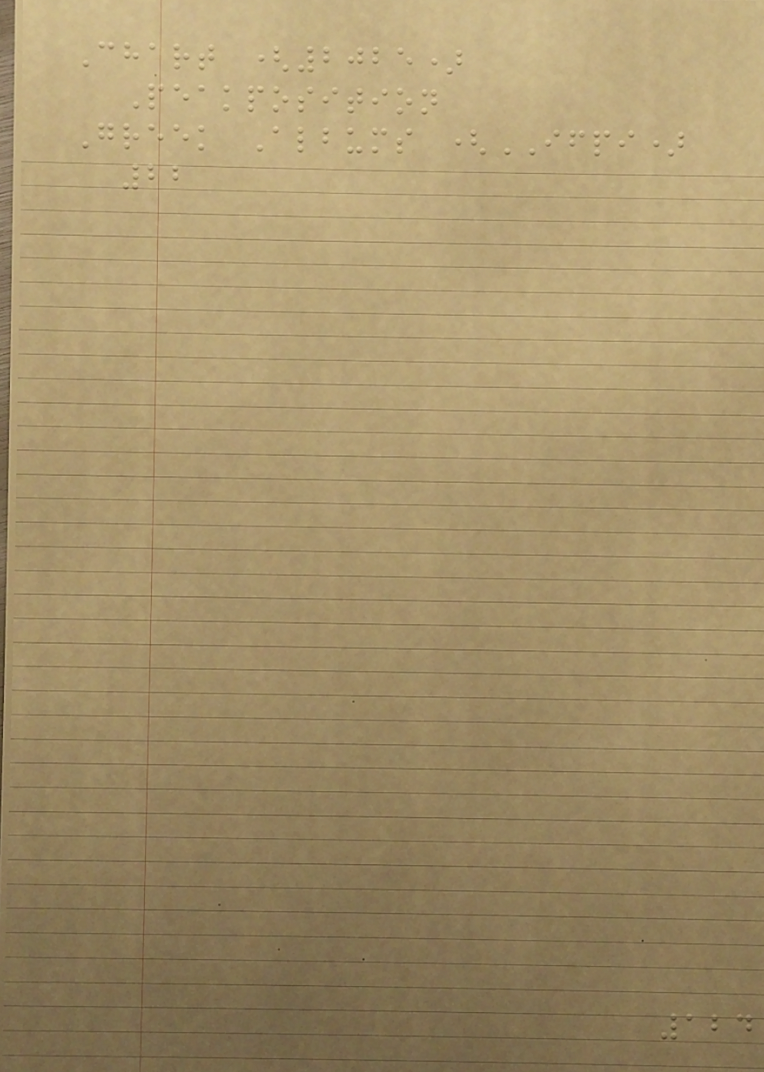Chart (2025)
Peakposition
Greek Albums (IFPI)
22
124
